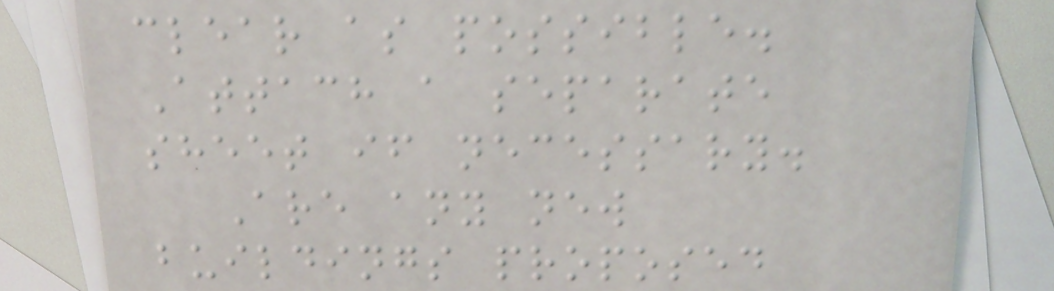clear as possible.
Attach a separate
sheet if necessary.
Are any new
buildings proposed
